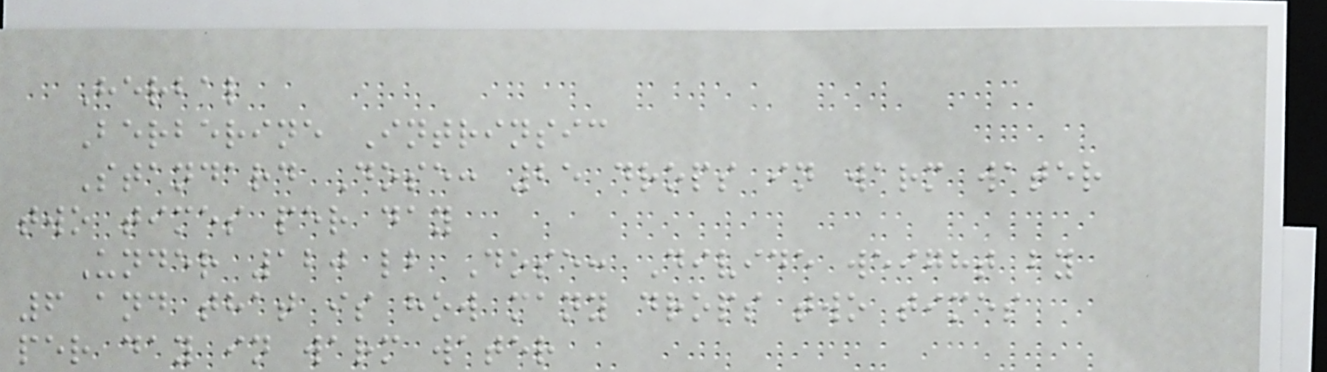Herbal
Berberine Intrinsic
Standard Dose: 25 drops in warm water
two times per day
Under 120 lb Dose: Divide weight by
6 and that is how many drops two times
per day in warm water
